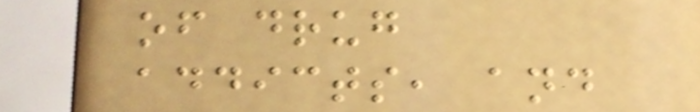of drug
addicts, and
